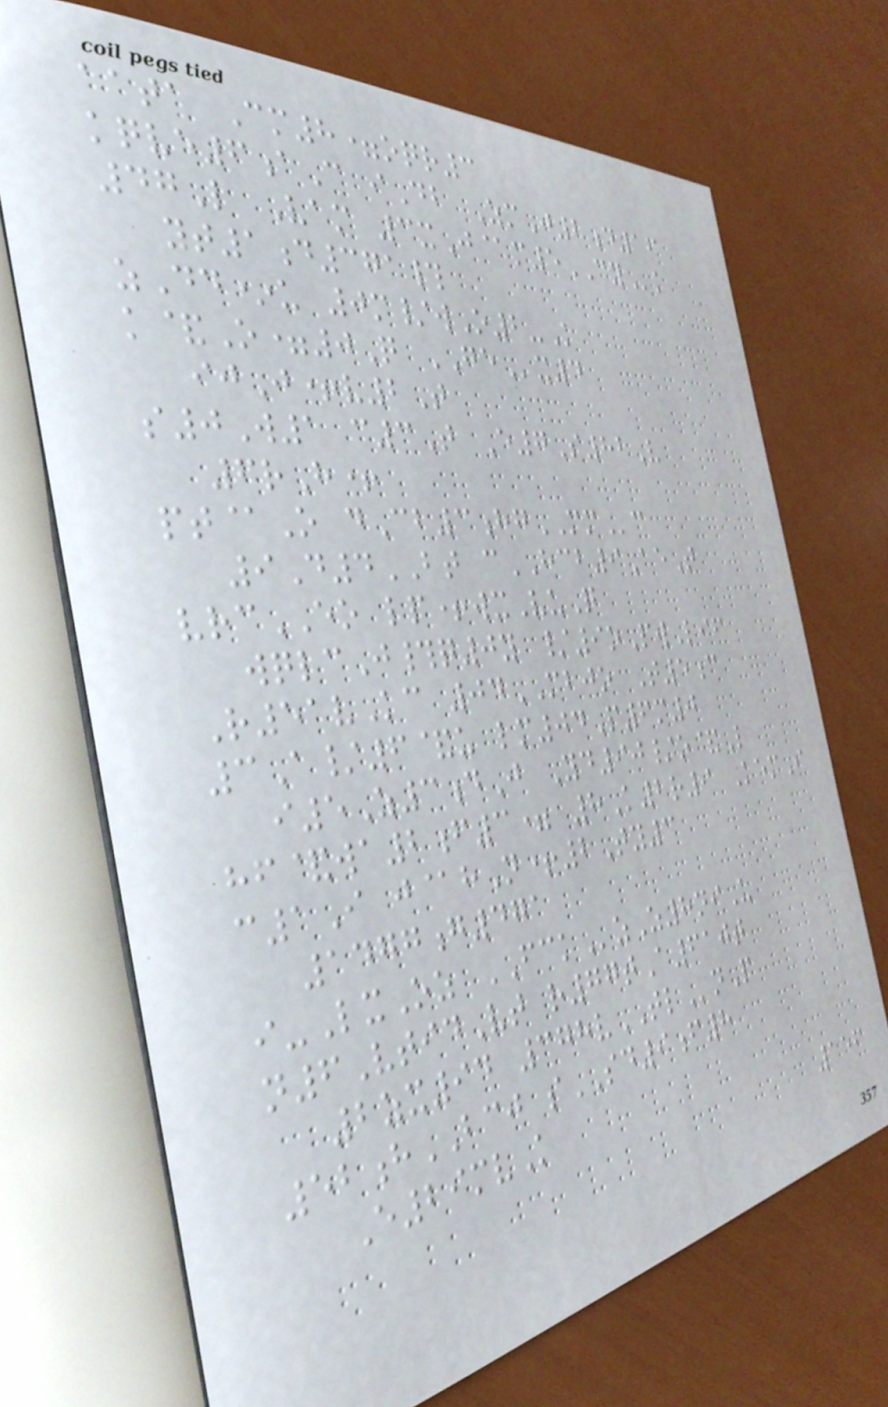aata Cm8=oqr3
kqve6aC iDb ZmJ2d16
47L Vam 3xJ@m5CYk
yt1d371#
zDd*u 0m/wO2-K
k&O=0Q GEx4
ijJ+v2T
s0W1 c3T E7S82V
6rH+
pt@O dCb3hgMMc
9D4BT cHCB9AeT
vrcEO lp+wxVuQ
wqlcJ#q0y /9oPwLif
R51vKc 04MBJO T5c
3A/6&u lm04P6m0
i5Z3dJ Yd90/o&L
hf&wa2f3= 8K2r9 KemI
c1I j@hN+2Ty3
1477g471
i-LxOz FCKzZ8niU
n6VtidVt r77tA610t
2zx94 378vTLnP
52hBCJ sSD9f8
E29mvK
156
